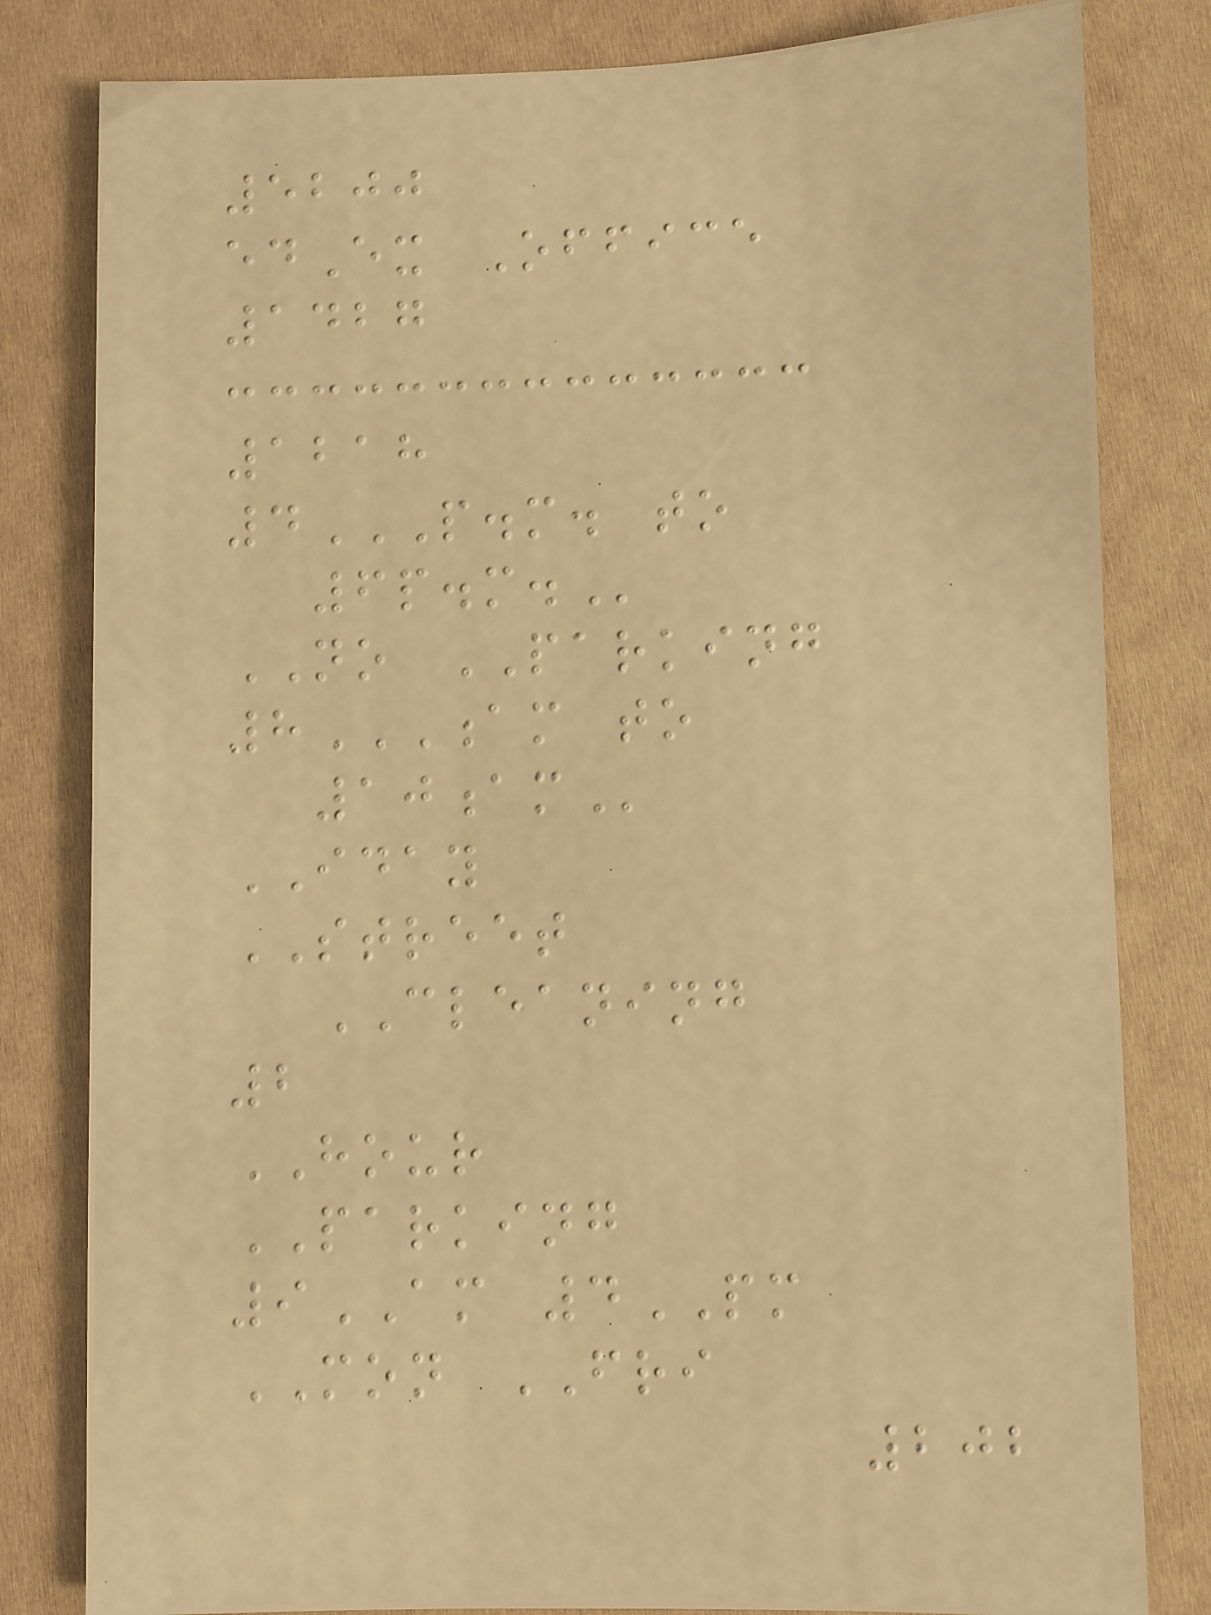5200
edEx Office
1427
1218
4P.M. TO
6P.M.
NO PARKING
8AM TO
10AM
IDAY
STREET
CLEANING
2
HOUR
PARKING
9AM 4PM
MON FRI
202
